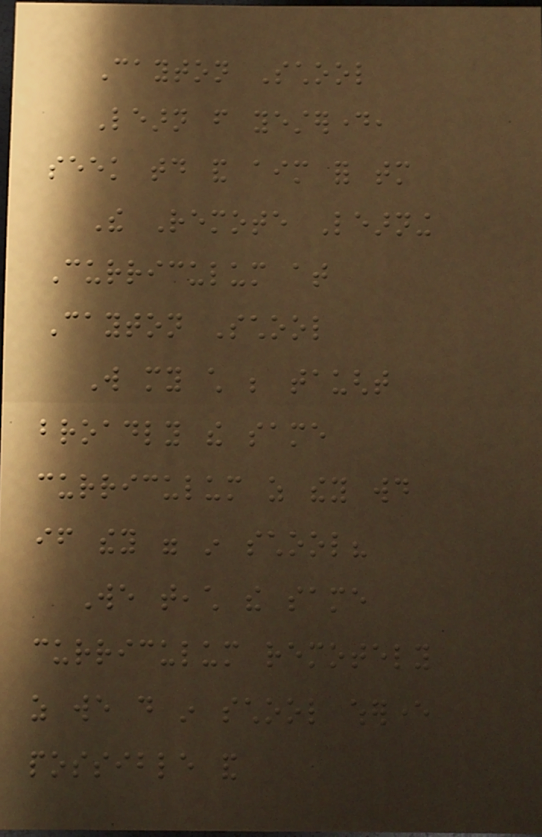Cayton School
Learn from yesterday,
seek today and aim for tomorrow
The Remote Learning
Curriculum at
Cayton School
Will my child be taught
broadly the same
curriculum as they would
if they were in school?
We teach the same
curriculum remotely
as we do in school wherever
possible and
